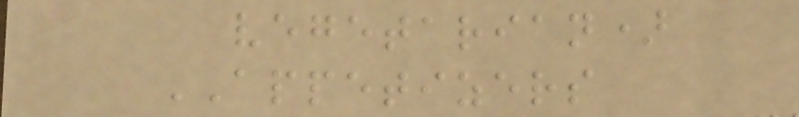vegetarian)
APPETIZERS
